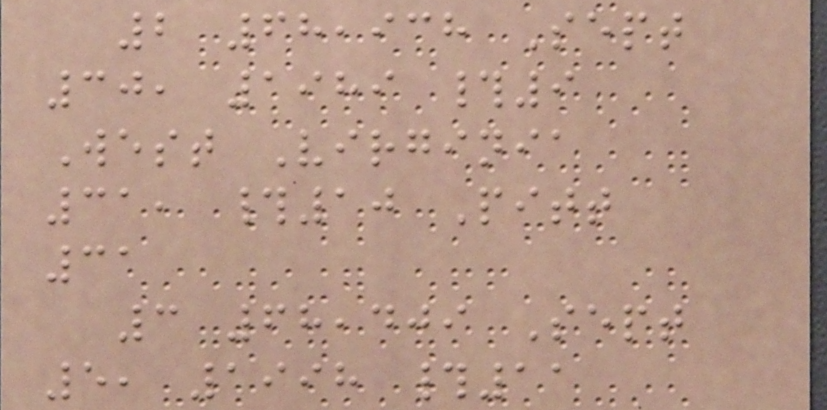2 68,938 Sept
30, 1989 #9
West Virginia
31, #10 Pitt
31
3 68,409 Sept
5, 1998 #11
